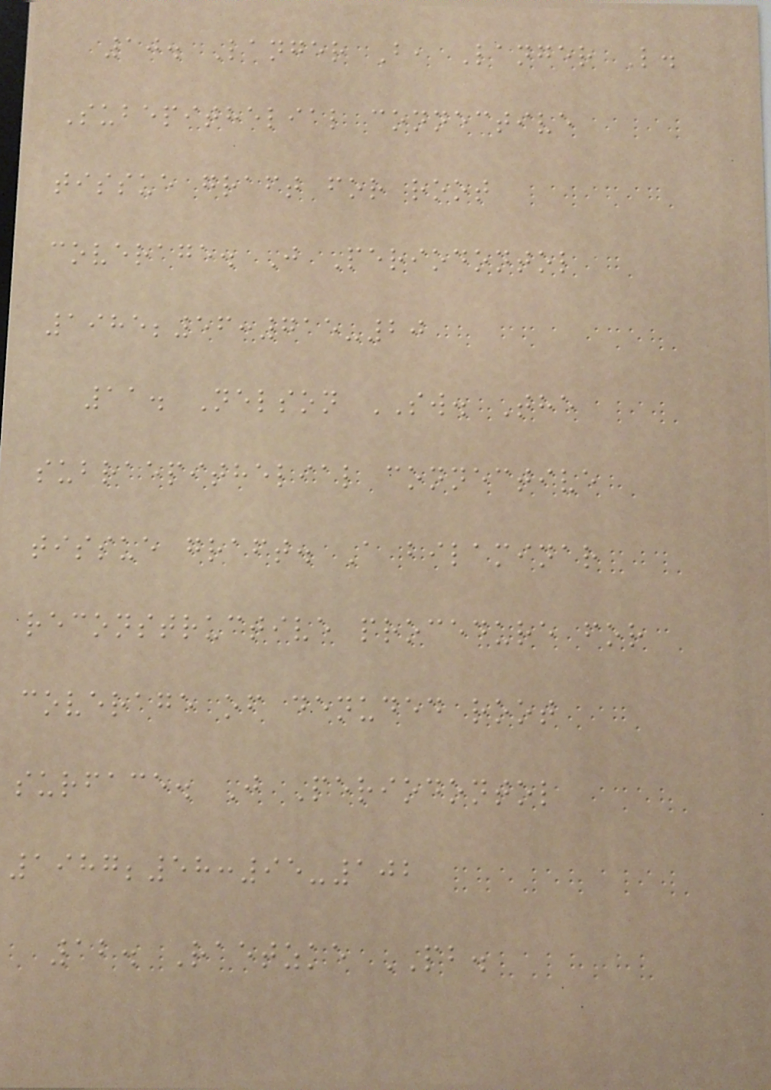10. Langer B, Langer L.
Subepithelial connective
tissue graft for root
coverage. J Periodontol
1985;56:715-20
11. Nelson SW. The
subraepithelial connective
tissue graft. A bilaminar
reconstructive procedure for
coverage of denuded root
surface. J Periodontol
1987;58:95-102
12. Raetzke PB.
